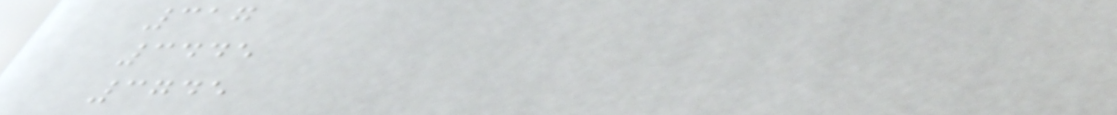317
3445
3745
